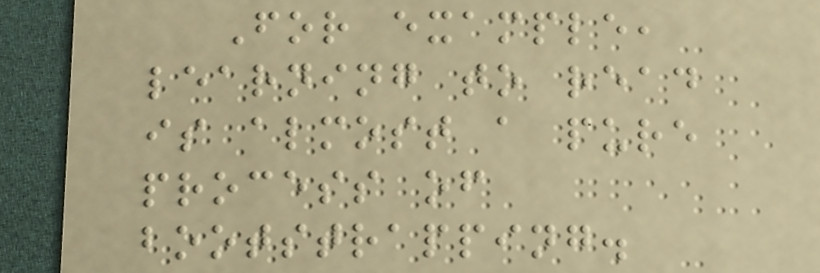For example,
learning to read
is almost a pure
process of
bootstrapping.
